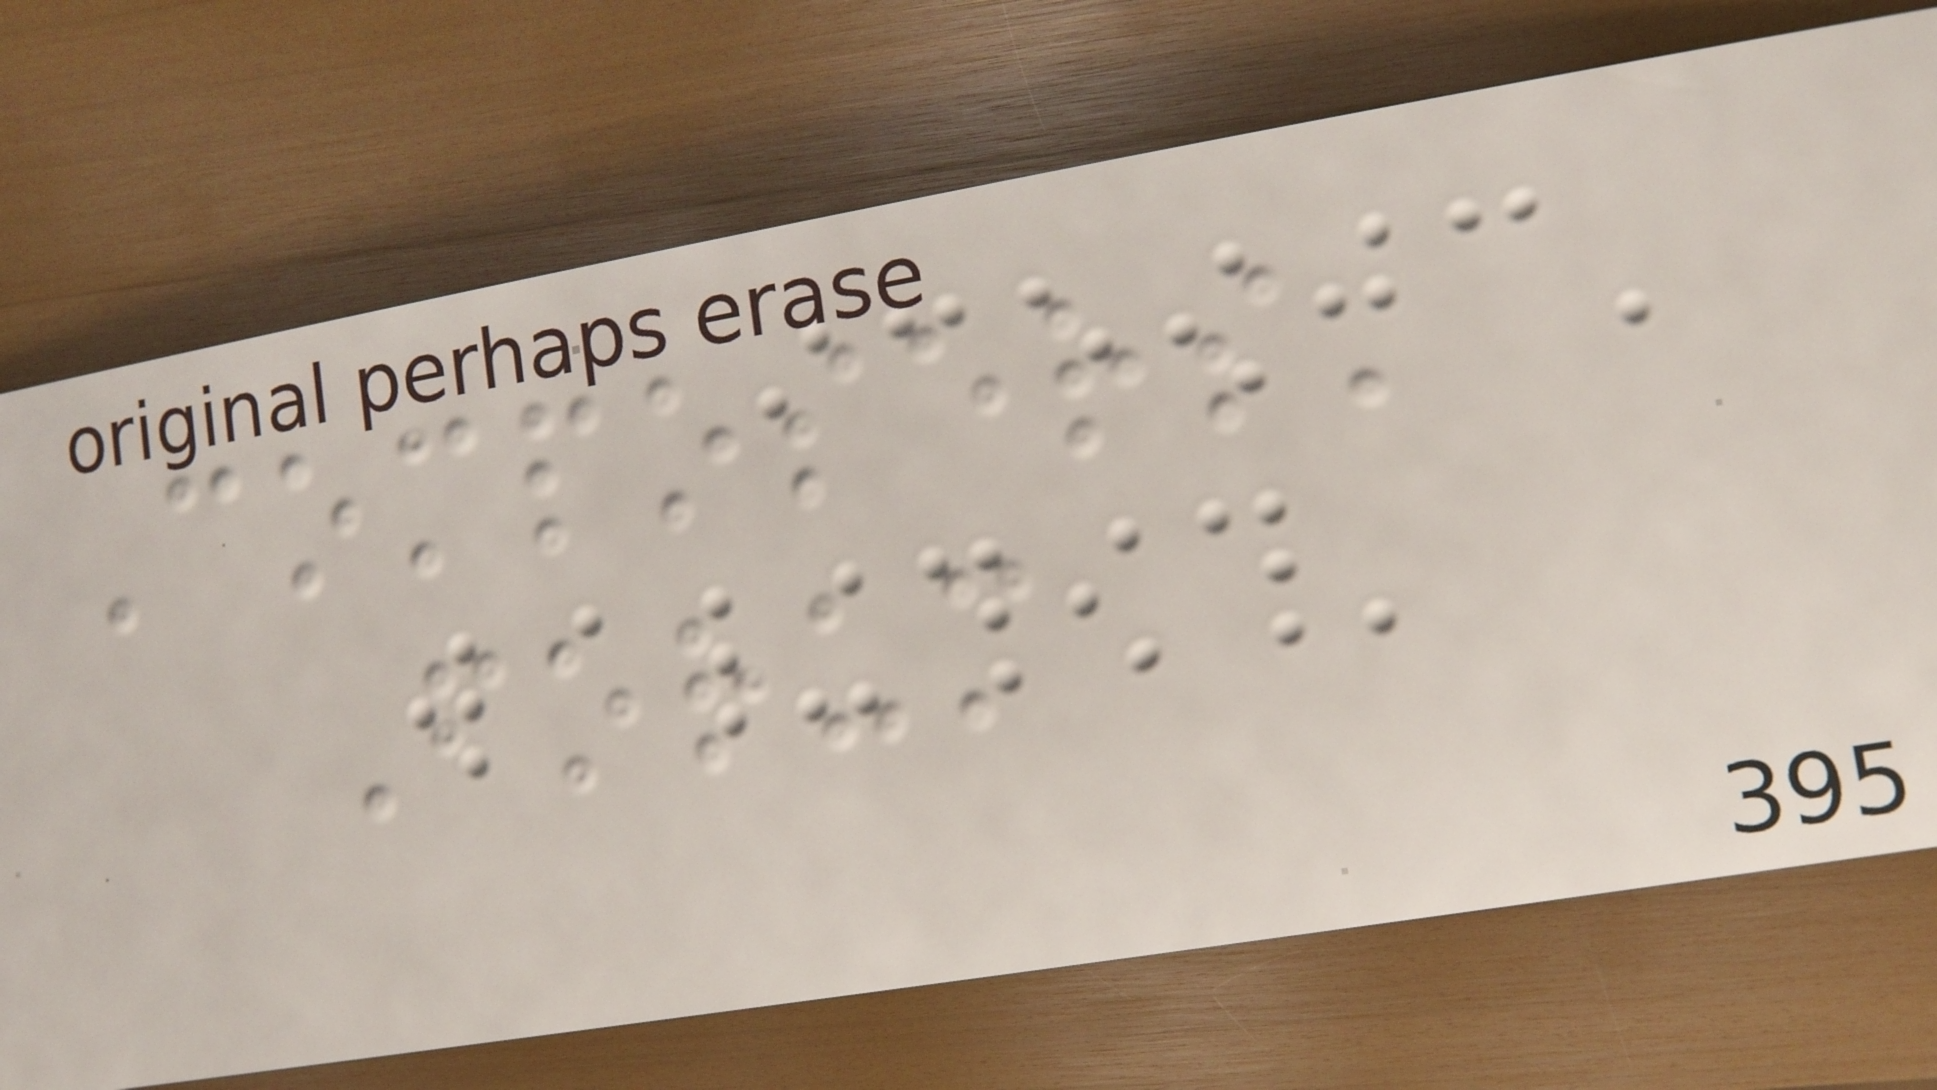Composers'
Forum
